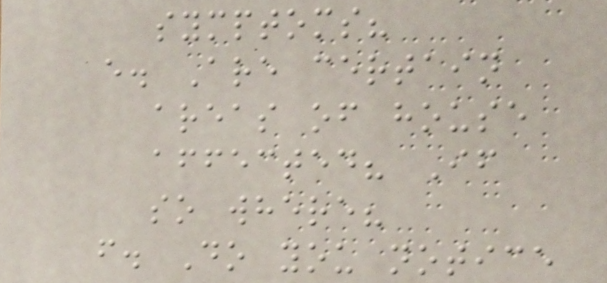symptoms?
e. Are certain
areas of house
affected? If
so where?
f. Do you notice
